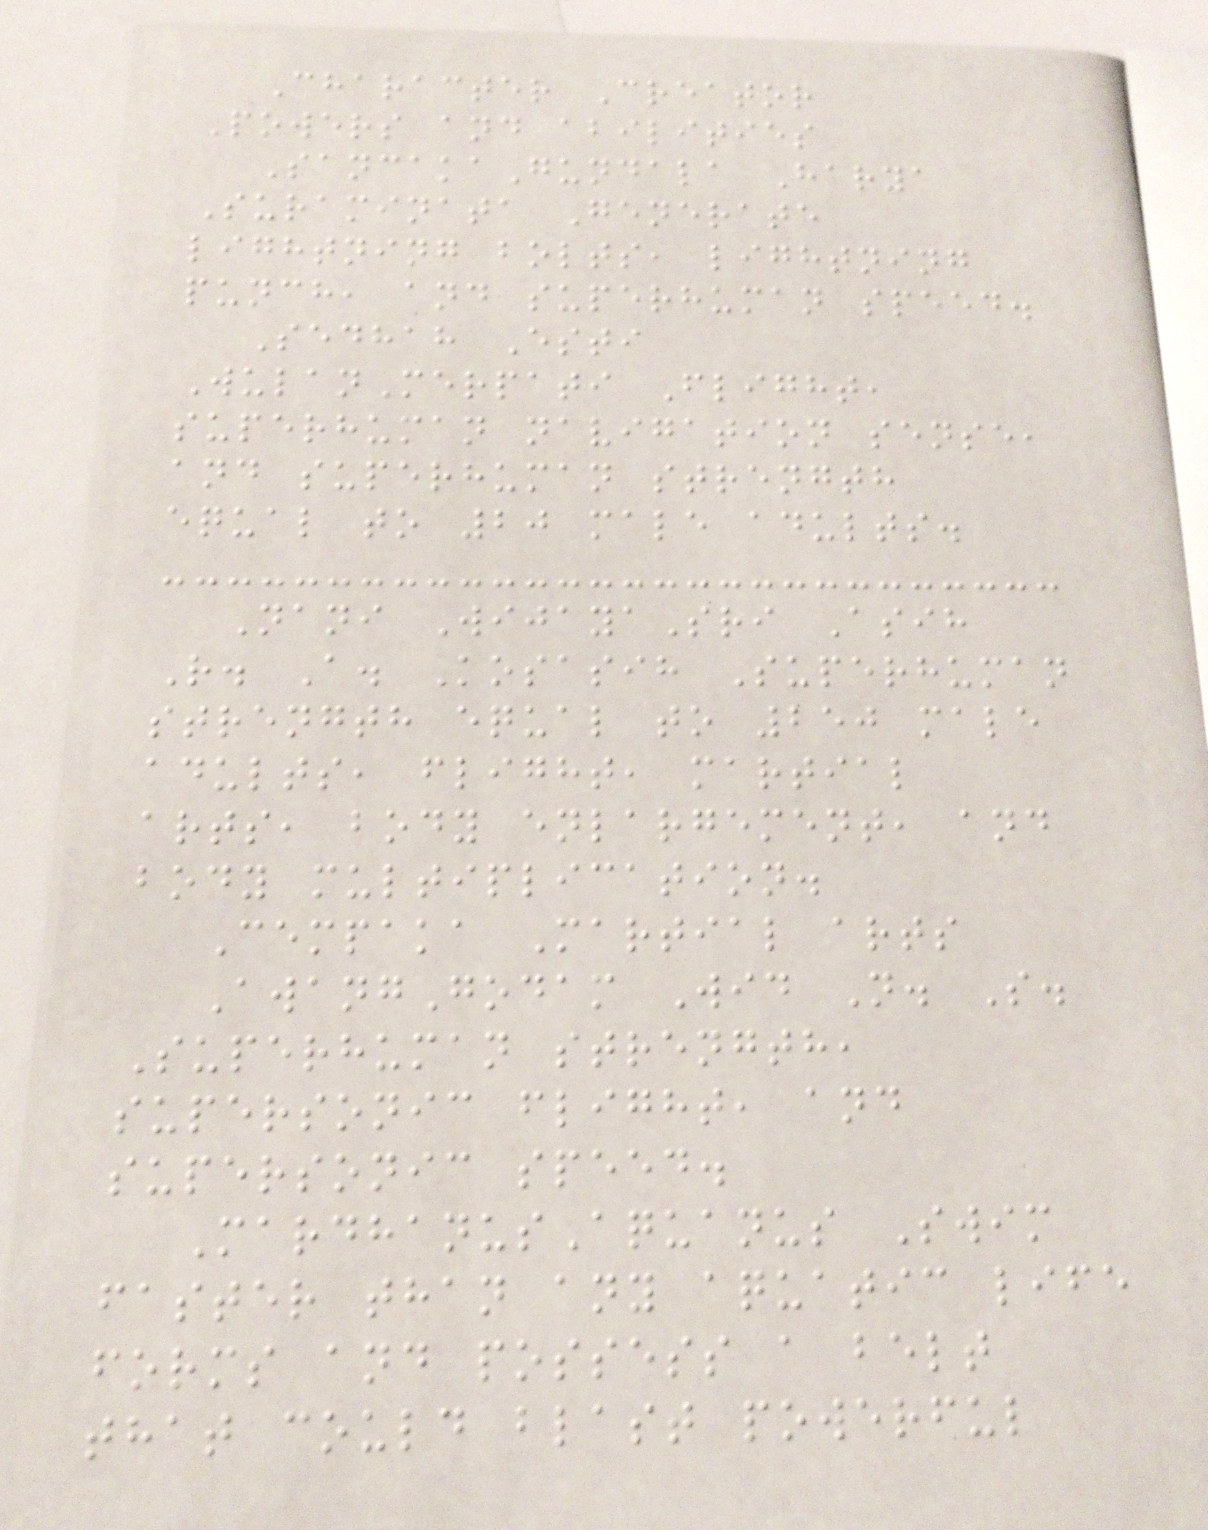Character Creator
Powers and abilities
SancakaGundala Harya
Suraminata Generate
lightning bolts, lightning
punch, and superhuman speed.
Sedhah Esti
WulanMerpati Flight,
superhuman navigation sense,
and superhuman strength
equal to 20 male adults.
Nani WijayaSri Asih
R. A. Kosasih Superhuman
strength equal to 250 male
adults, flight, martial
arts, body enlargement, and
body multiplication.
Cempaka Martial arts
AwangGodam Wid N. S.
Superhuman strength,
supersonic flight, and
supersonic speed.
MardhanusAquanus Swim
faster than any aquatic life
forms and possess a belt
that could blast powerful
